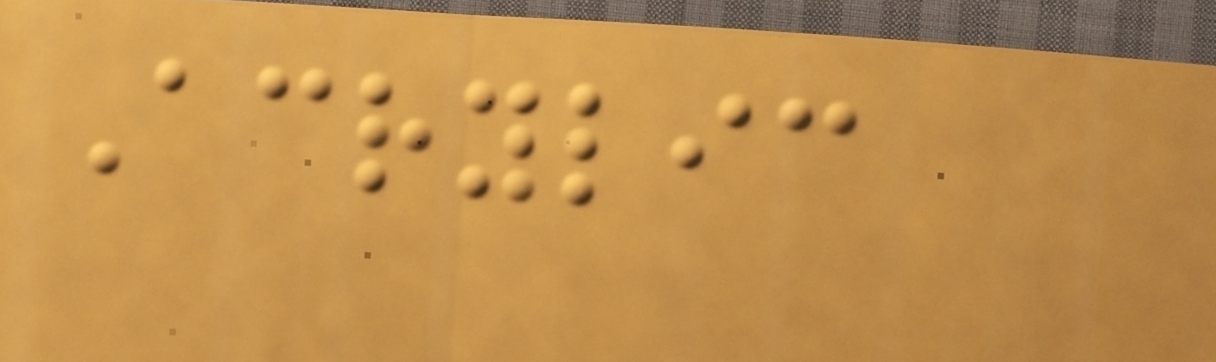Acrylic
